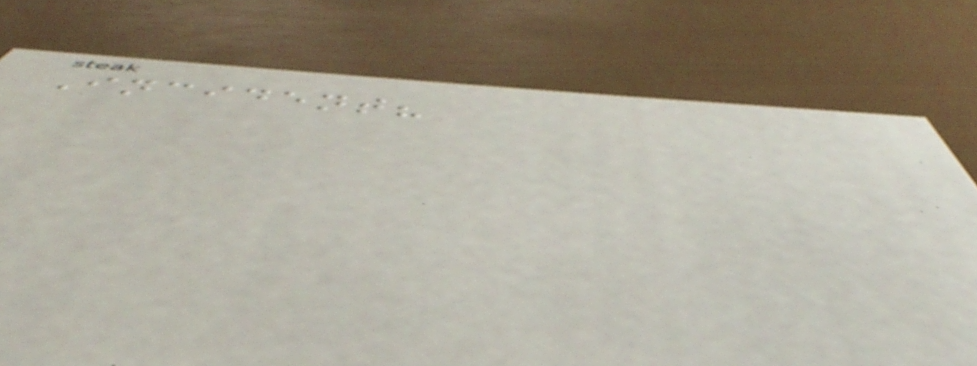Incident?
